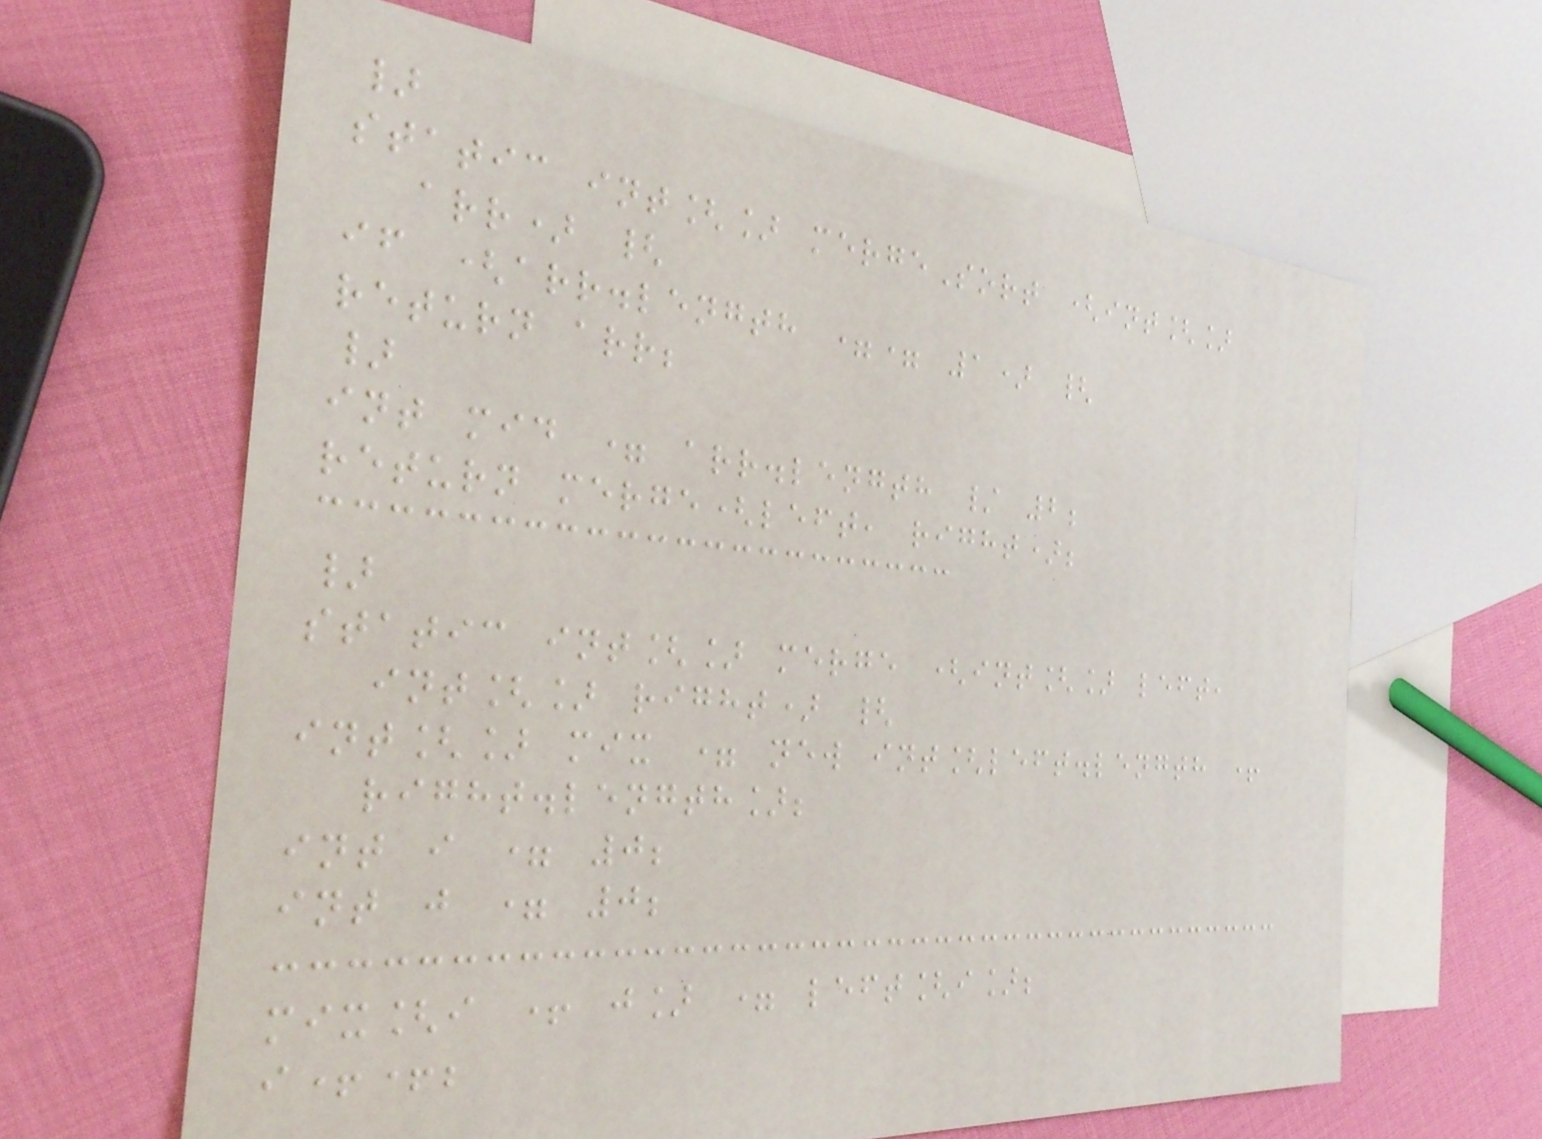}
static int[] mergeSort (int[]
arr) {
if (arr.length == 1) {
return arr;
}
int mid = arr.length / 2;
return merge(left, right);
}
static int[] merge (int[] left,
int[] right) {
int[] mix = new int[left.length +
right.length];
int i = 0;
int j = 0;
mix[i + j] = left[i];
i++;
